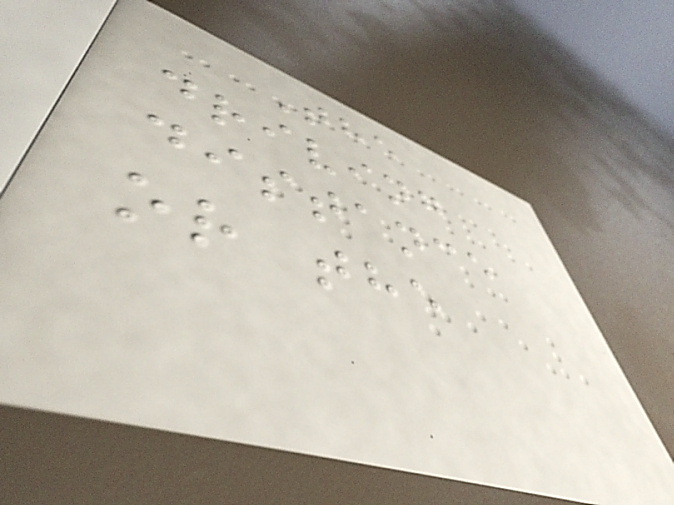The
driving
distance
or the
